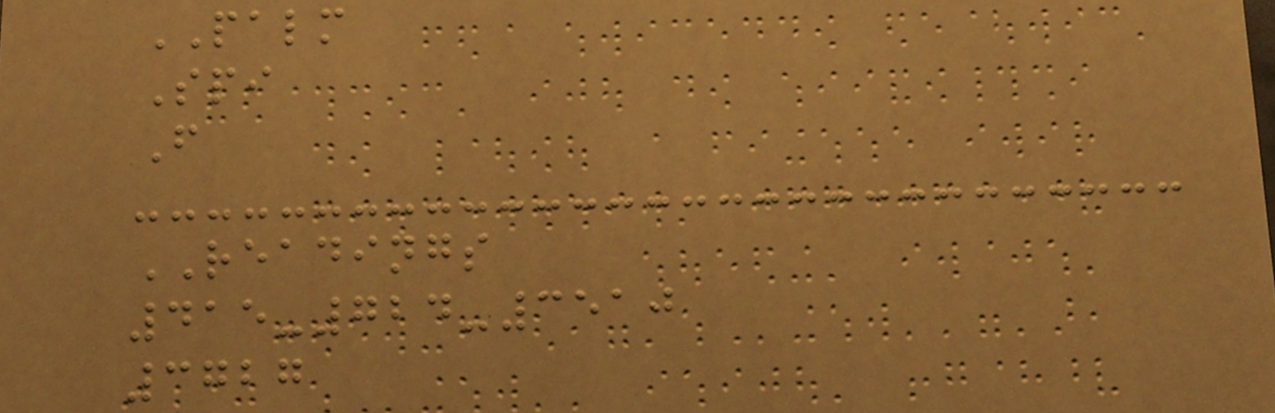PALM
Spi
F
READINGS
415-724-3510
3727
